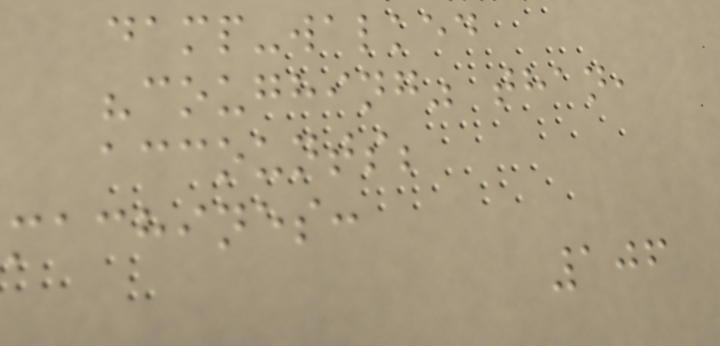damp-walked
"coughing" than,
accounts;
machines:
106
